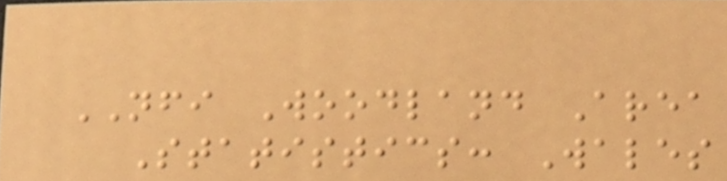NFI Woodland Area
Statistics: Wales
